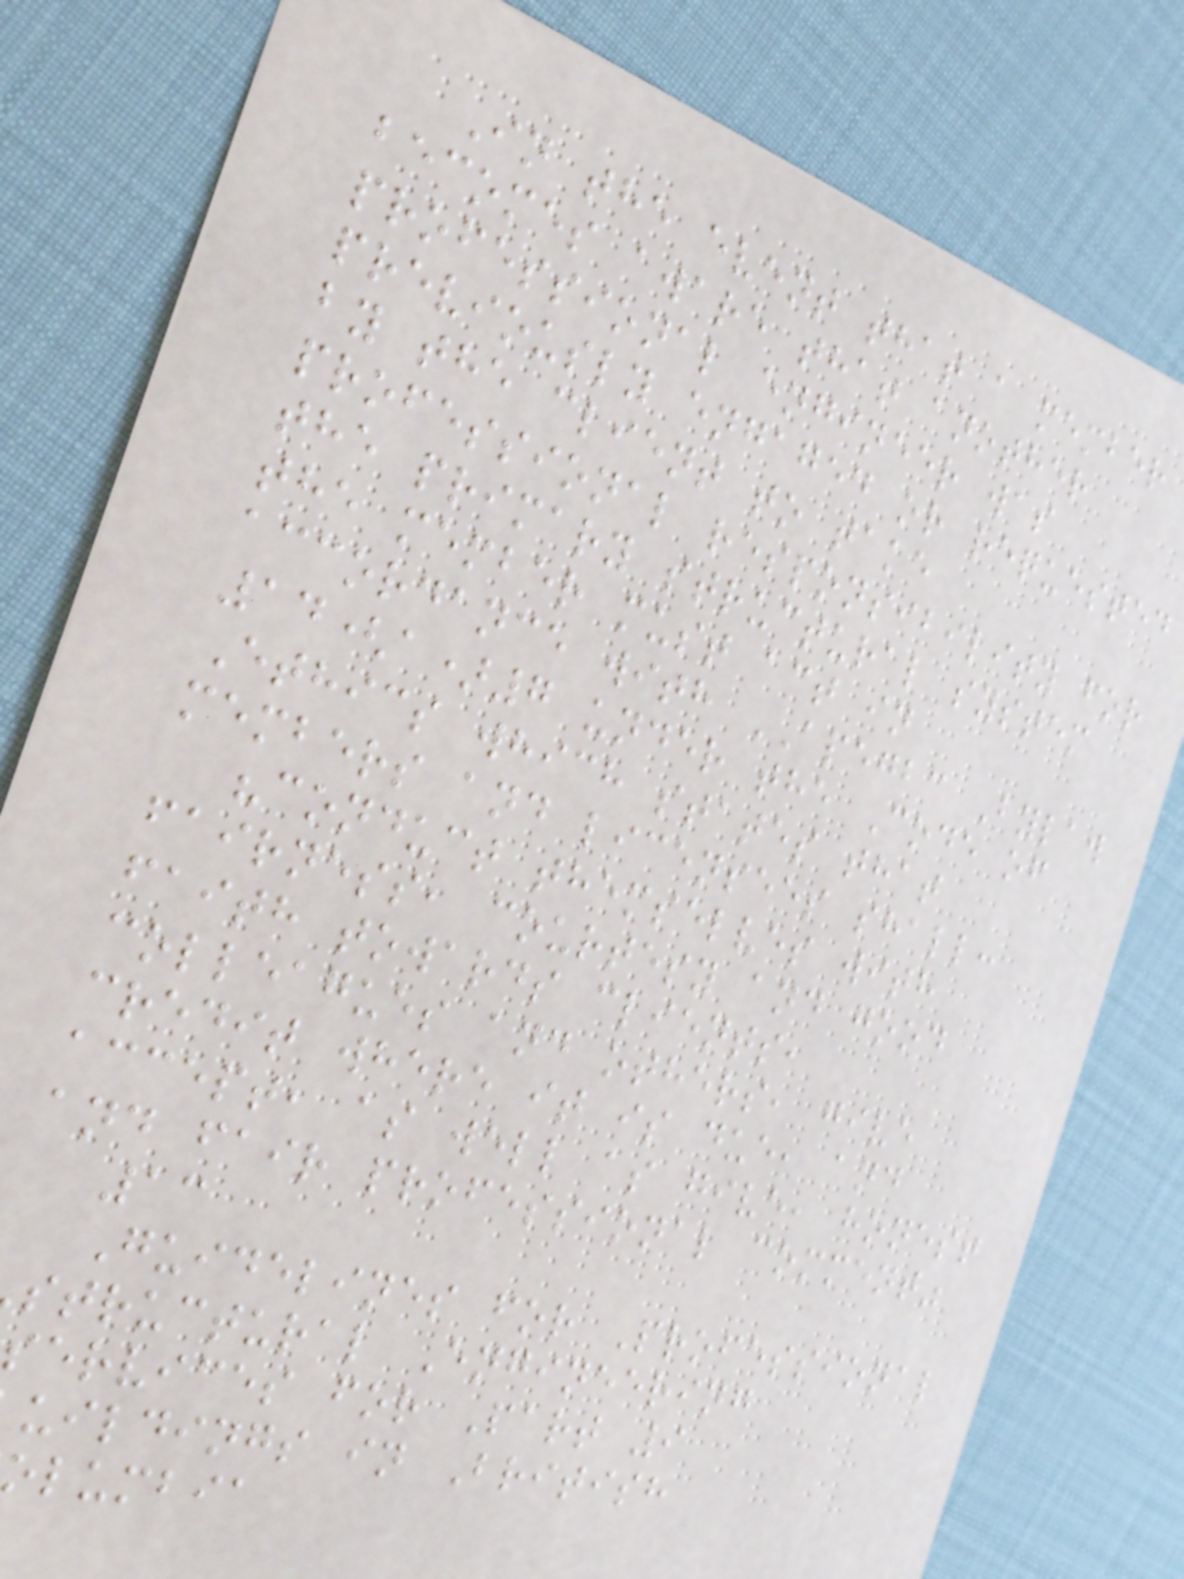In the event that a member
becomes aware that another
professional engineer was
previously engaged or requested
by the client to take
professional responsibility for
the primary structural system
the member must act in
accordance with APEGBC Bylaw
14(a)7 under the Code of
Ethics which states that
members and licensees shall:
"conduct themselves with
fairness, courtesy and good
faith towards clients,
colleagues and others, give
credit where it is due, and
accept, as well as give, honest
and fair professional comment"
13
Guidelines for Professional
structural Engineering
services for Part 9
uildings in British
olumbia
